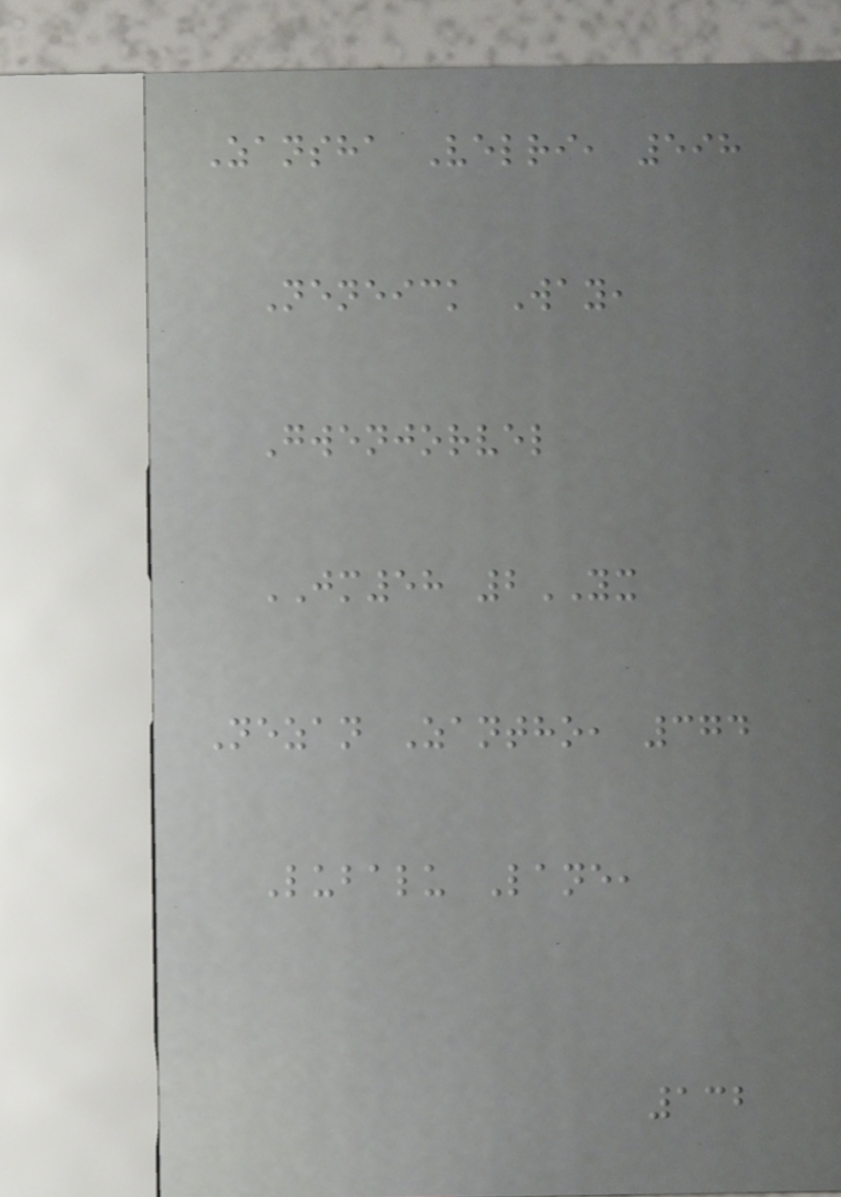Zansha Velri, 598
Neneick Way,
Gwenjorvel
JM58 2YX
Nezan Zantho, 374
Lubalu Lane,
132
